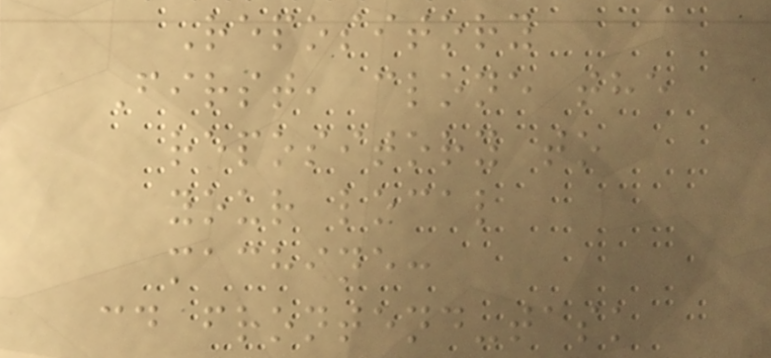Repository
First, clone the
repository to
your local
machine:
cd frontend-task
